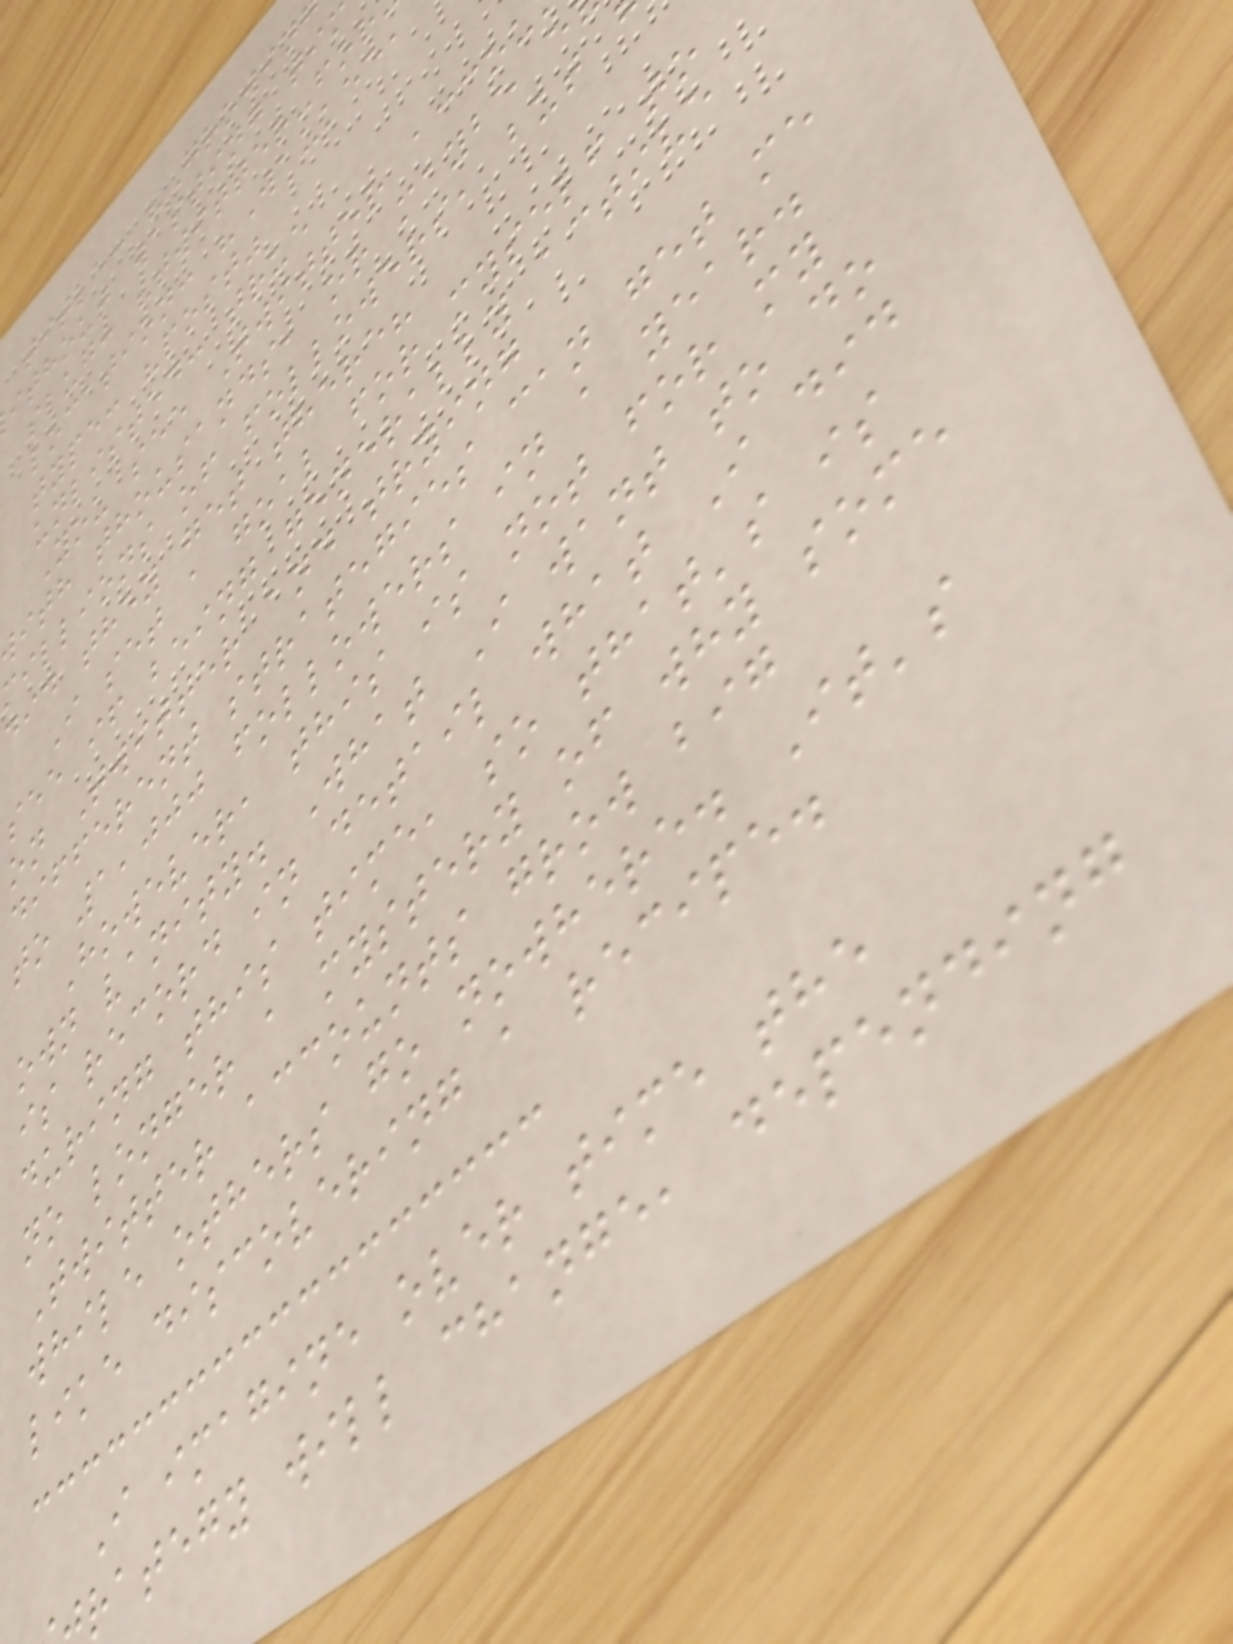title: "Growin
ithout wasting tim
slug: "twitter-for
location: "Waukee,
type: "post"
unlisted: true
You see Twitter accou
ith thousands, or maybe e
millions of followers, but
did they get there?
I set a goal for myself to
see if being generally active
on Twitter and trying
different strategies can get me
to 1,000 followers in a year.
However, this is not for my
own vanity. What I want to do
is record in detail what I did
during this time, so that's is
no longer a mystery of why some
Twitter accounts grow big
while others go nowhere. It's
like discovering a recipe.
I imagine over time the
rategy will change, depending
